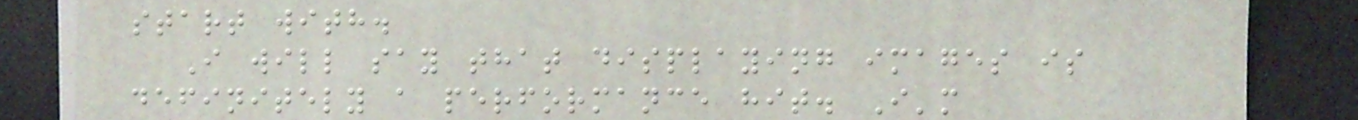start with.
I will say that displaying images is
definitely a performance hit. I'm
